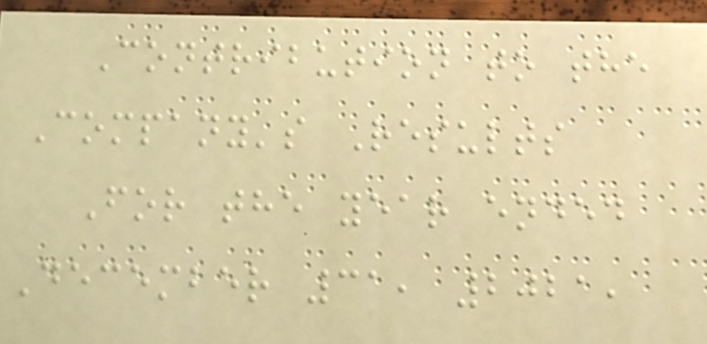Contribution to the
Company's Results
For the year ended
December 31, 2021,
